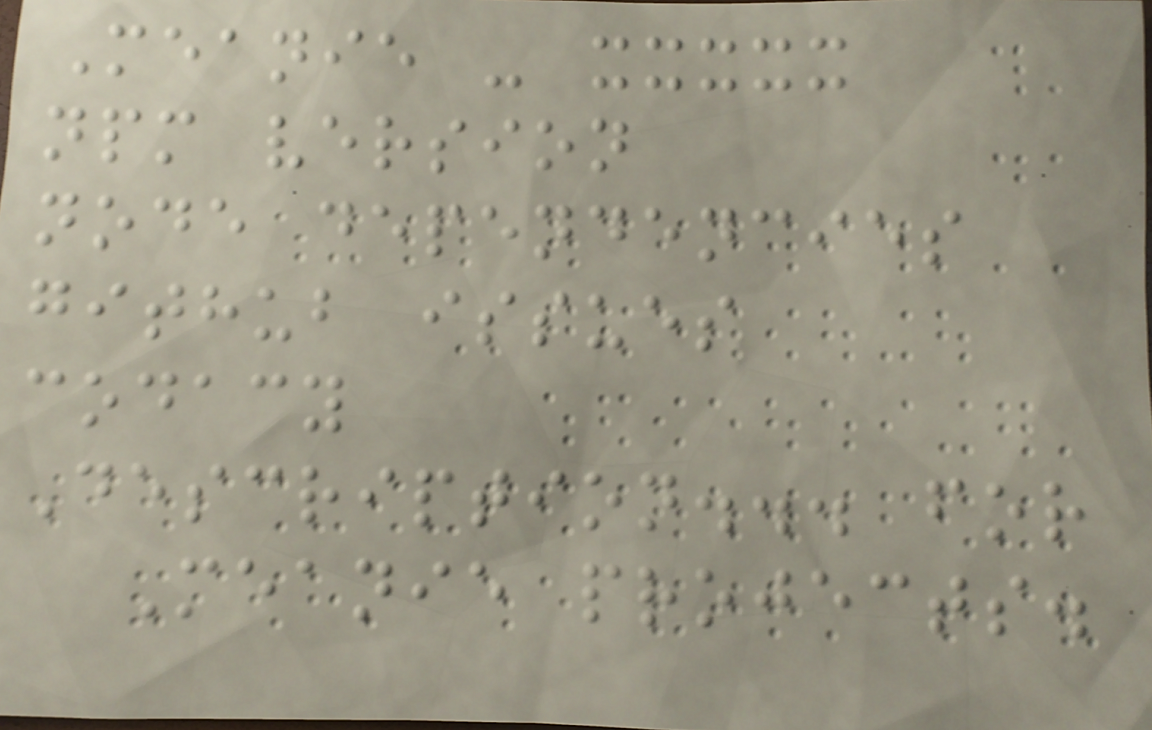Meanie - xxxxx
npm version
node dependencies
github issues
codacy
Description... for
Meanie projects.
